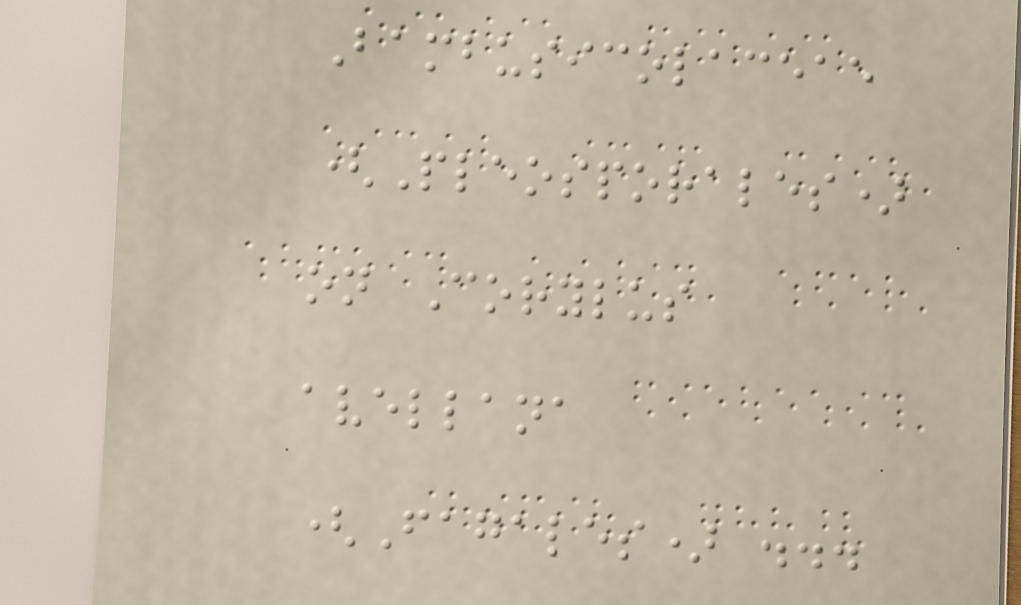Bambusicolaceae
(Pleosporales)
on Corylus
avellana
(Fagales) ...
